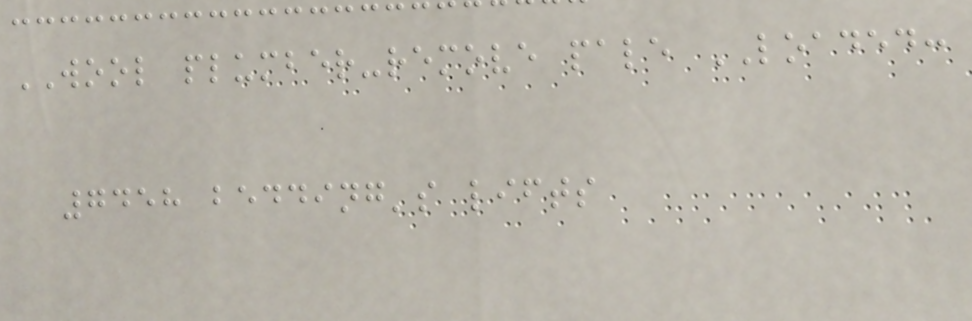WOOL plumber-remove pale LOADED:
7458 bedding's lifts
